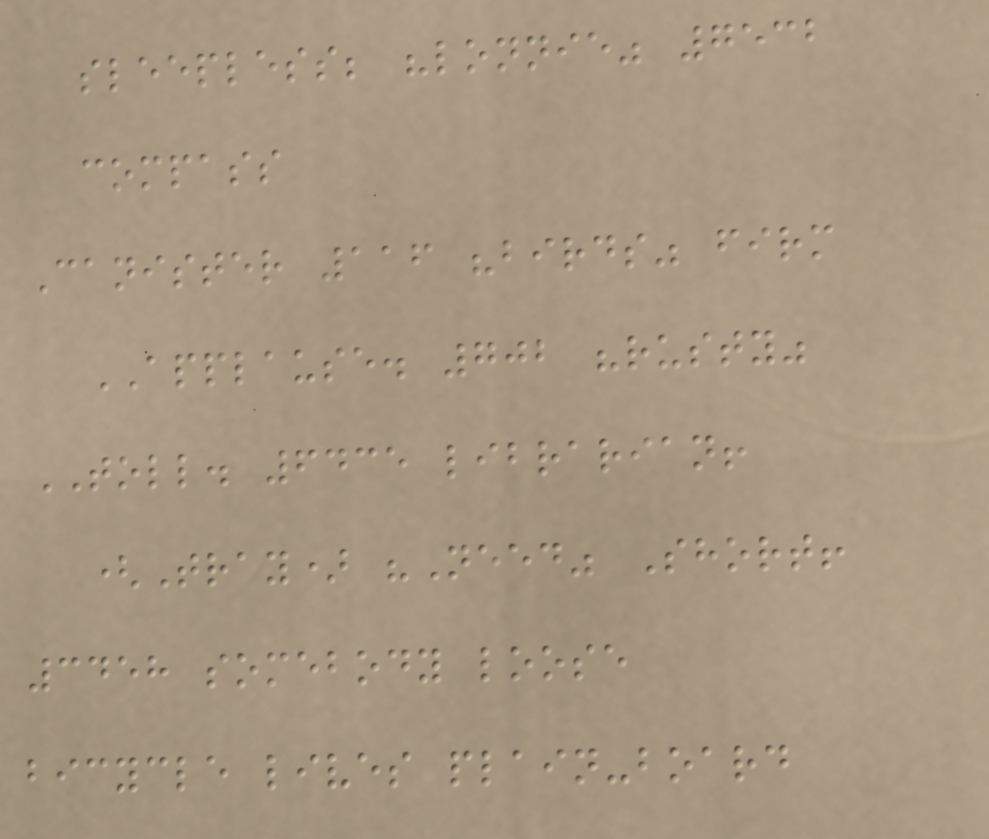sleepless; "lonnie" 7532
compass
Canister 116 "birds" firm
APPLAUSE. 702 "rusty"
TOLL. 6435 librarian!
(Tray) "Need" Short!
3458 somebody loose
bicycle lives plain-board
